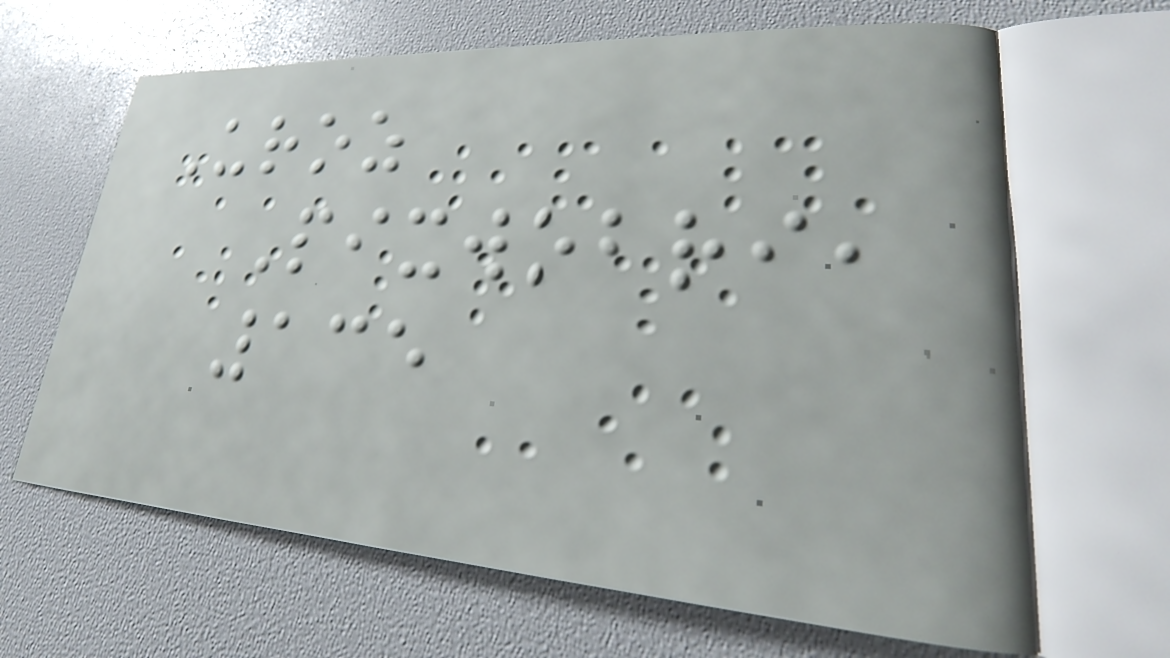Uroz
Pixwobri,
135
